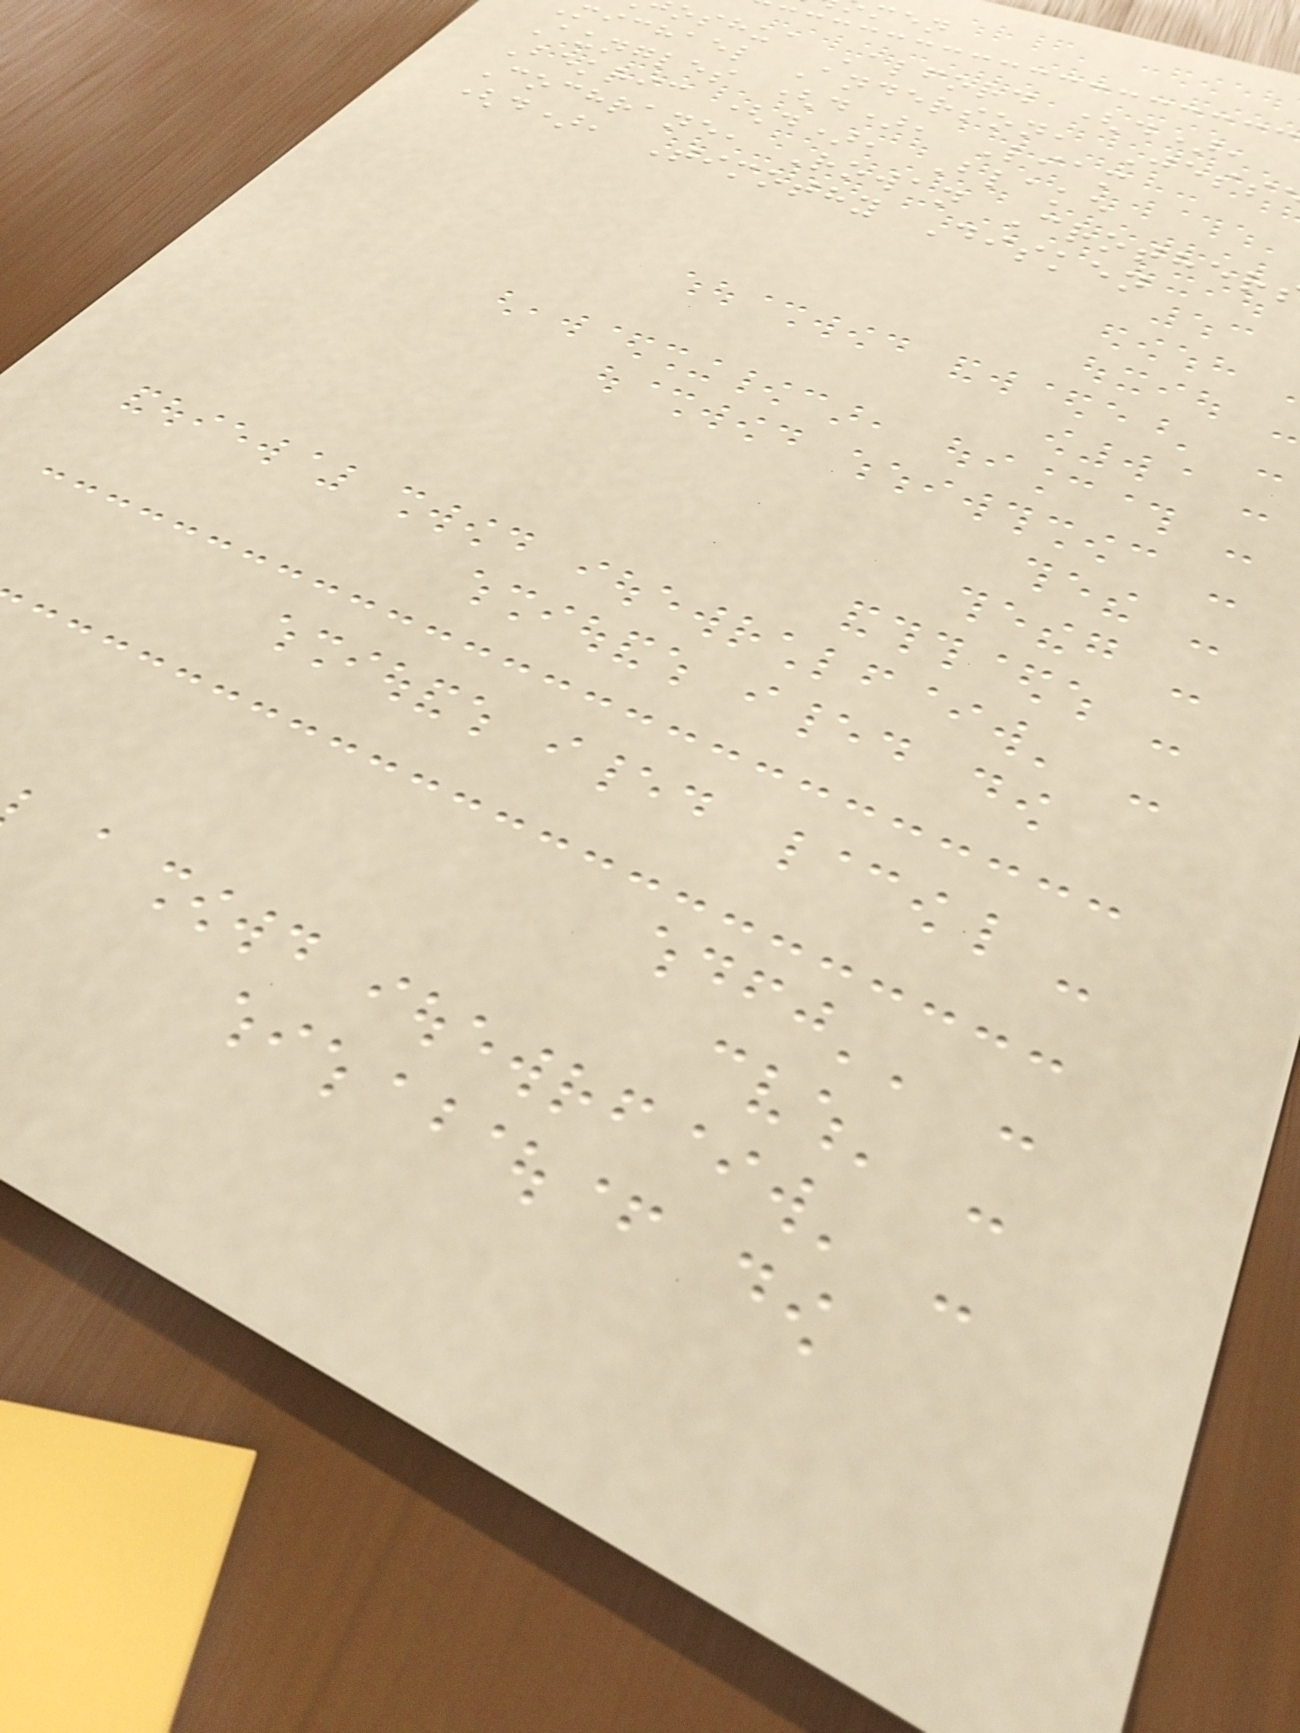oshua Alford (d),
michael Anderson, Jess
Aungles (d), Liam
Bekric (d), Blake
Cochrane, Rowan Crother
(d), Timothy Disken
